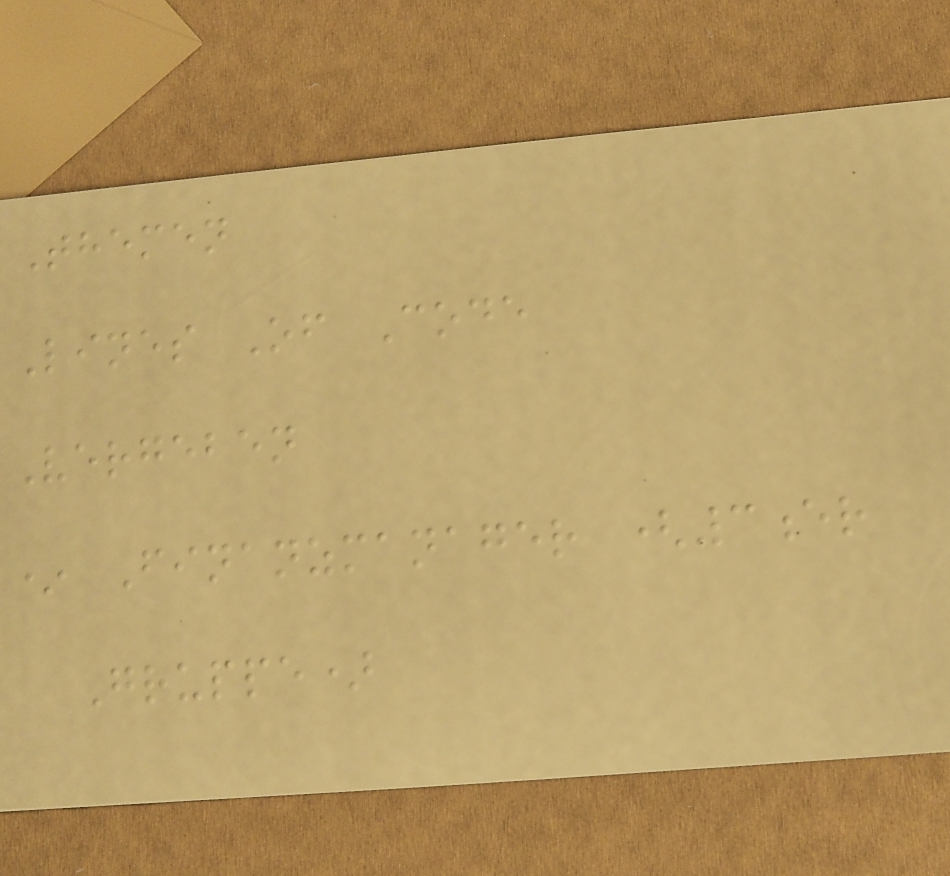Themen
Lines Of Code
Vergeben
* Finanzmanager (3er
Gruppe)
